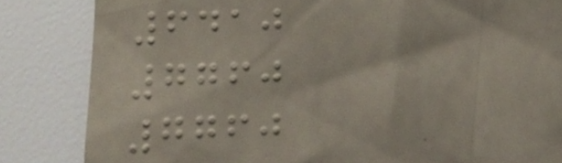6410
7760
7760
